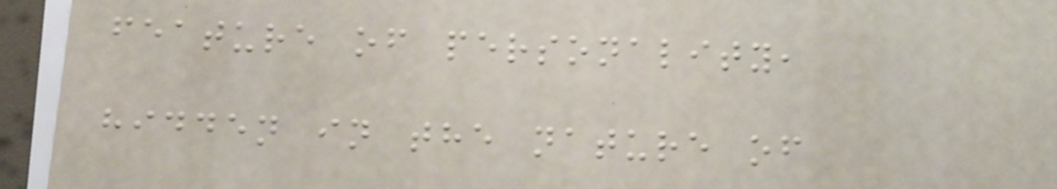feature of personality,
hidden in the nature of
